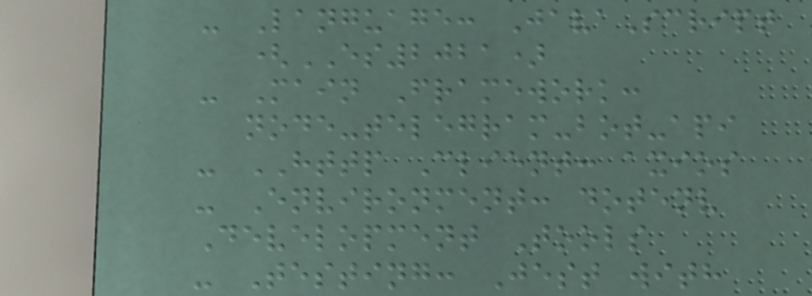- Language: JavaScript
(ES2021)
- Main Framework:
node-telegram-bot-api
- HTTP Client: axios
- Environment: dotenv
Development Tools
- Testing: Jest with
